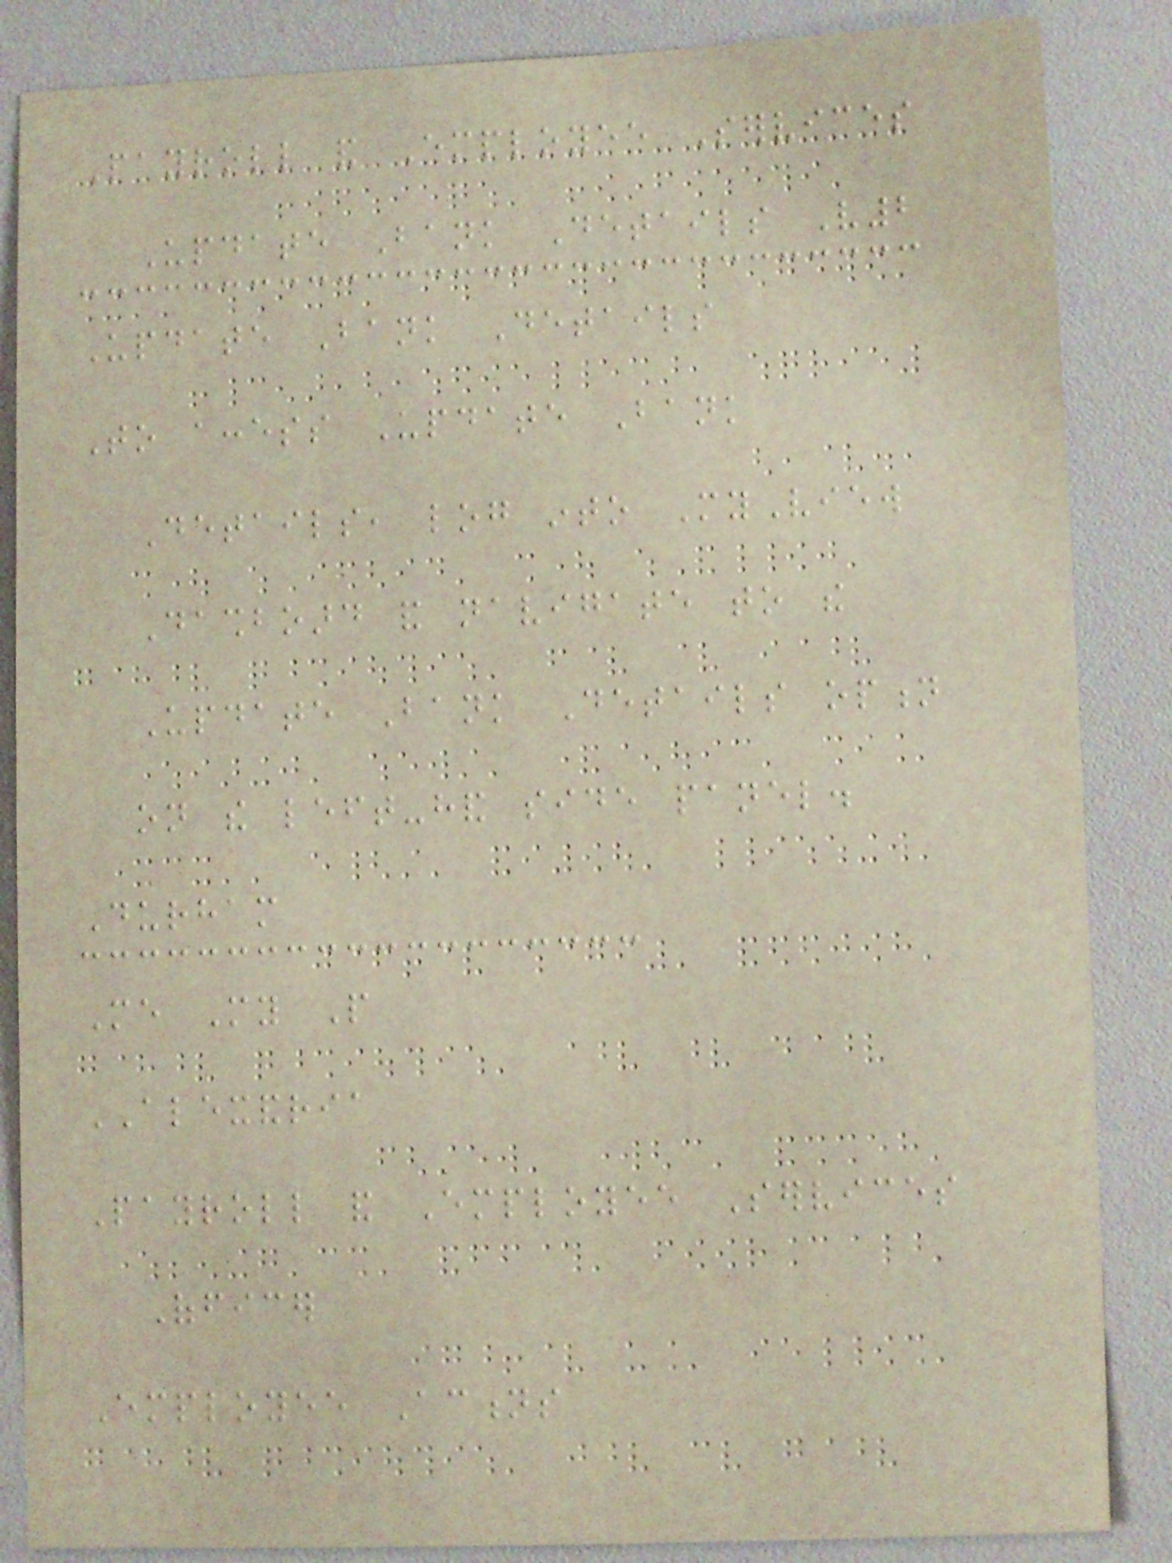Payroll and Employee Services
Update Bank Details V2
Update Bank Details
To access Update Bank
Details, log into MyView
Dashboard and navigate to the
Update Bank Details option
on the left-hand side panel.
Durham
Me My People
ALEXANDRIA
Payroll and Employee Services
Officer
Employee Actions
